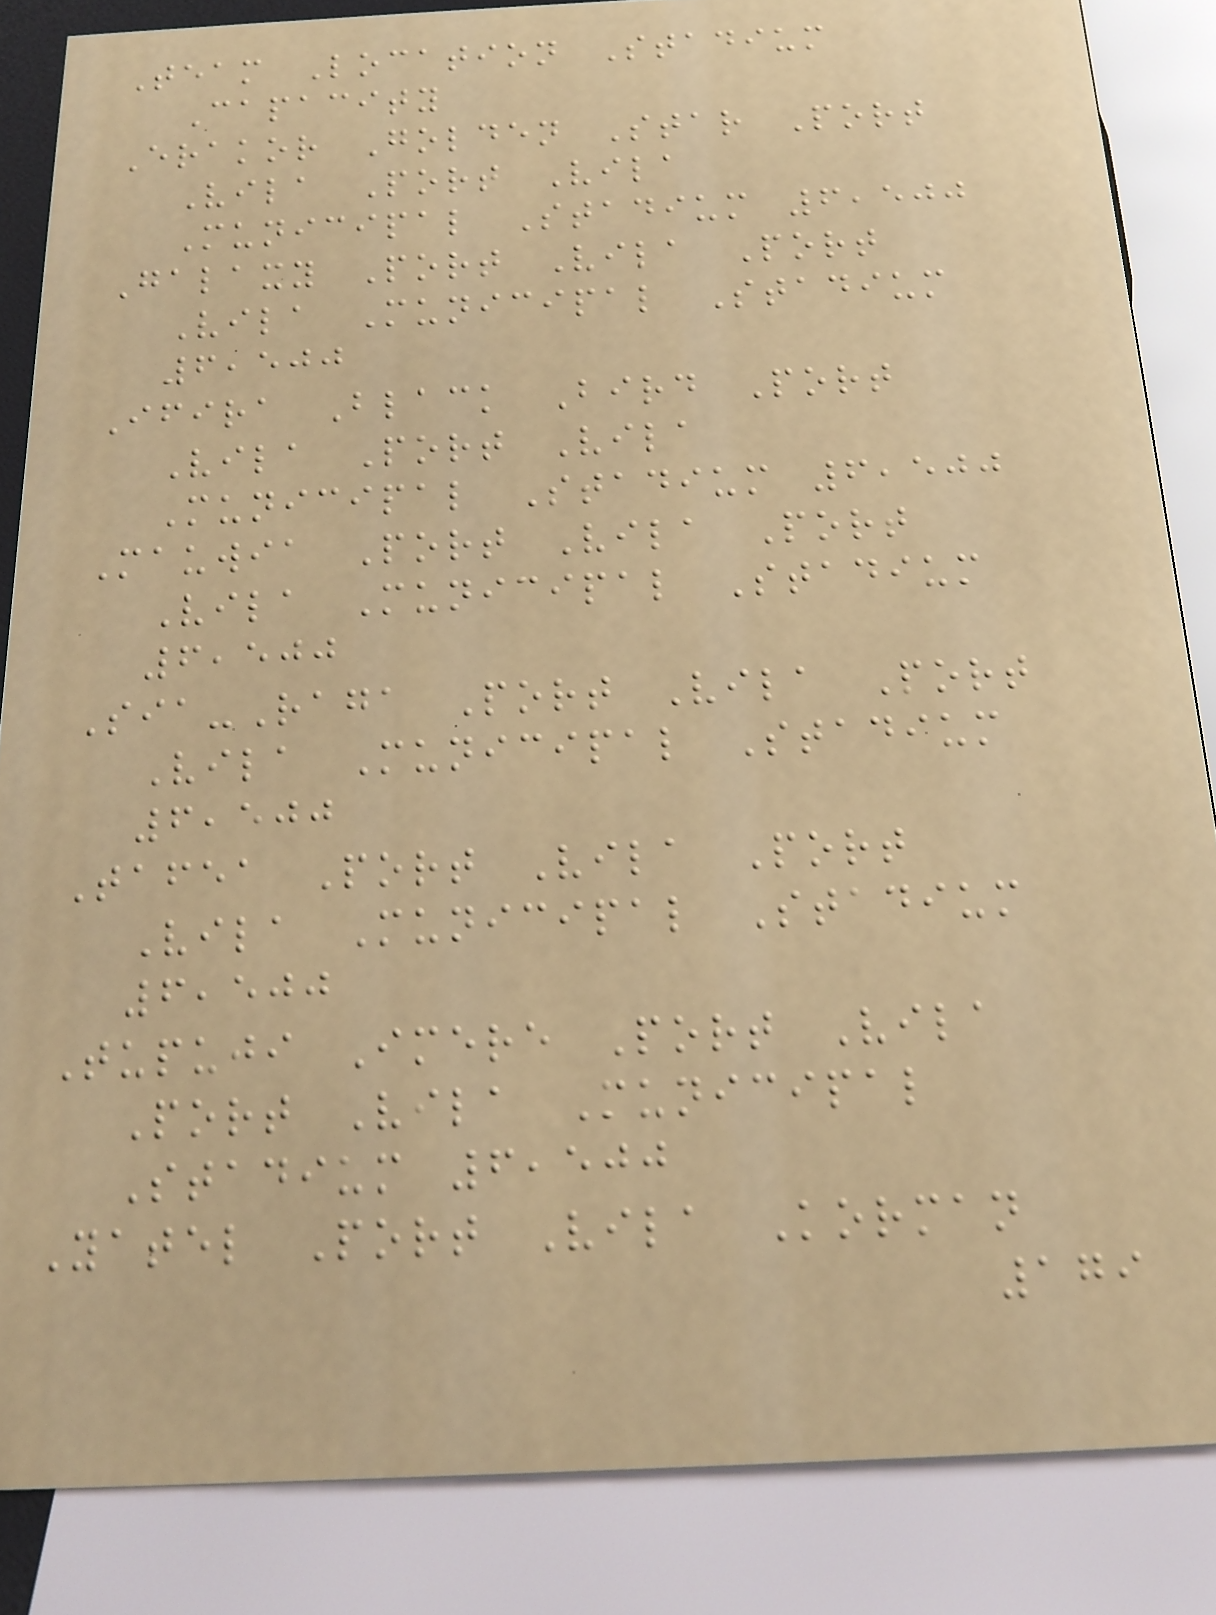Team Location Stadium
Capacity
Erakor Golden Star Port
Vila Port Vila
Municipal Stadium 6,500
Galaxy Port Vila Port
Vila Municipal Stadium
6,500
Ifira Black Bird Port
Vila Port Vila
Municipal Stadium 6,500
Mauwia Port Vila Port
Vila Municipal Stadium
6,500
Sia-Raga Port Vila Port
Vila Municipal Stadium
6,500
Tafea Port Vila Port
Vila Municipal Stadium
6,500
Tupuji Imere Port Vila
Port Vila Municipal
Stadium 6,500
Yatel Port Vila Korman
179
